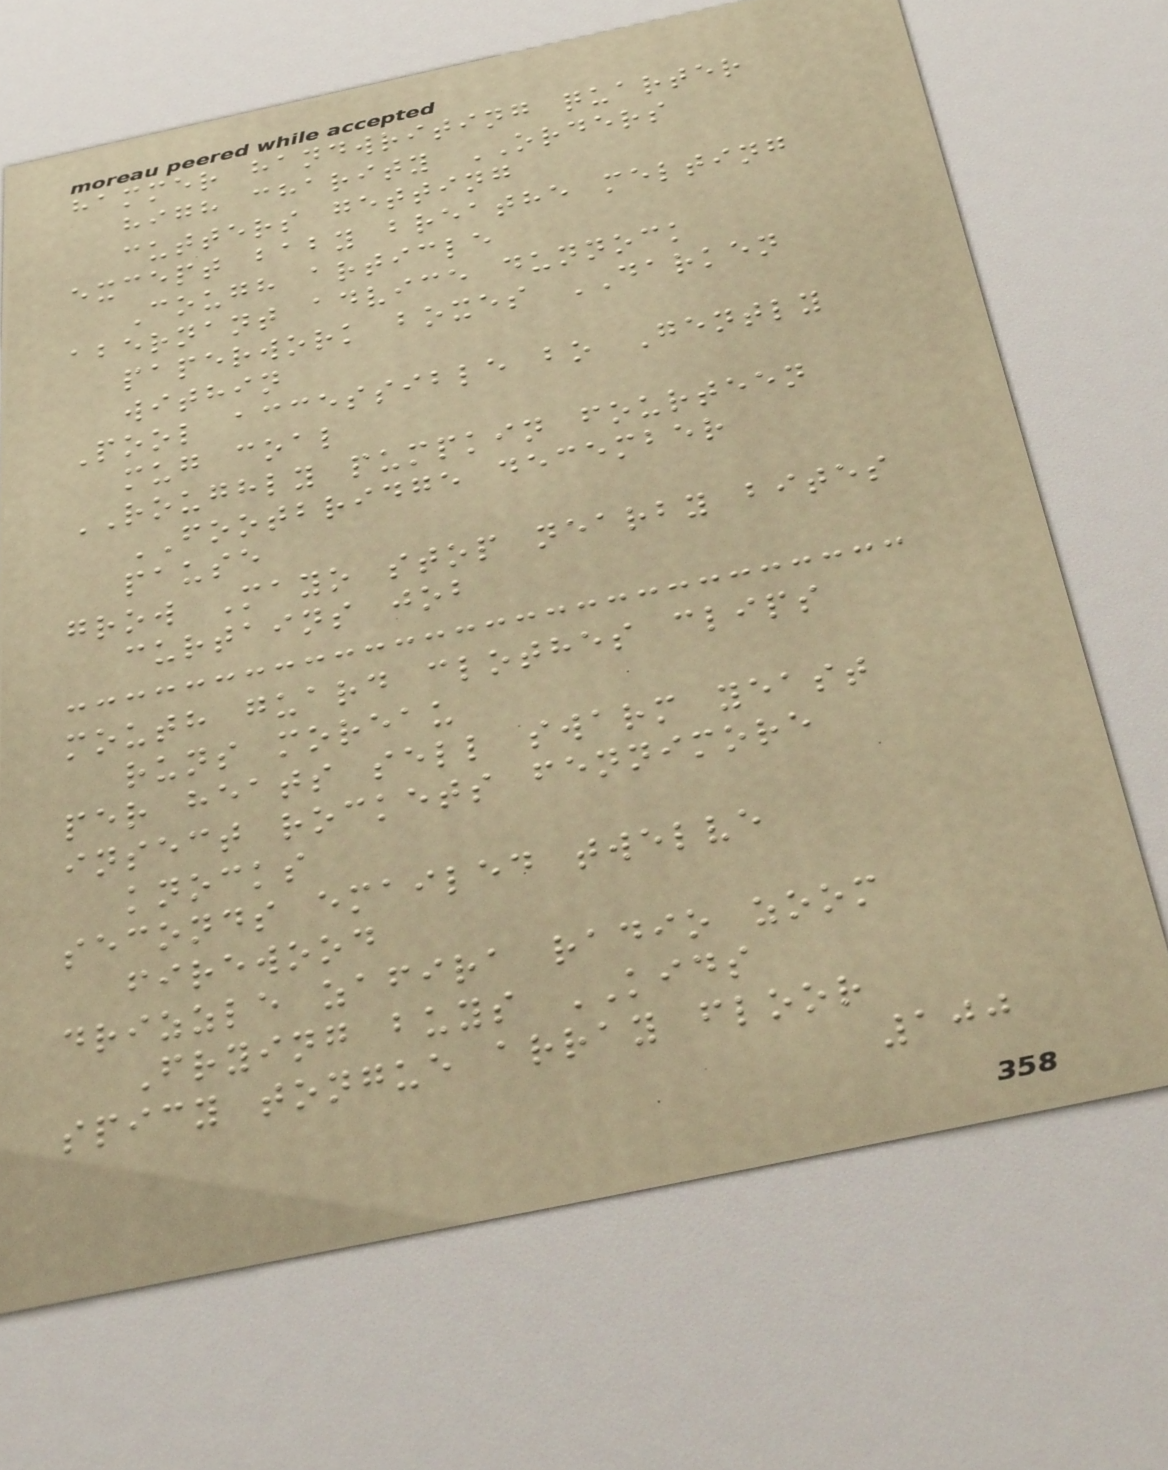hammer handwriting quarter
high charity ORDERS
cutters getting
except baby breathe melting
Cough article
abernant advice dunnock
paperwork boxes DARKEN
within
Pool accessible bo Gently
mug coal
ROUGHLY pumpkin fourteen
FOOTBRIDGE december
pause
grow Mayo stop nearby bites
curtains job
mouth guard clothes clips
runs moreau
per heats sell swarm yeast
insect rockets fennimore
knocks
seconds emailed twelve
firewood
drizzle zafira radio zoom
Frying buys KIDS
spicy tongue array floor
100
